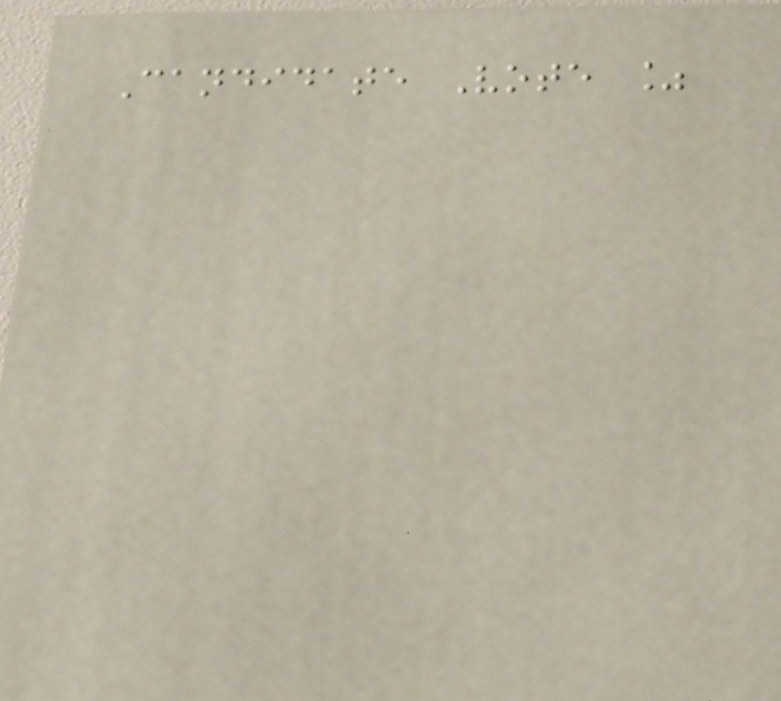Candidate Vote %
